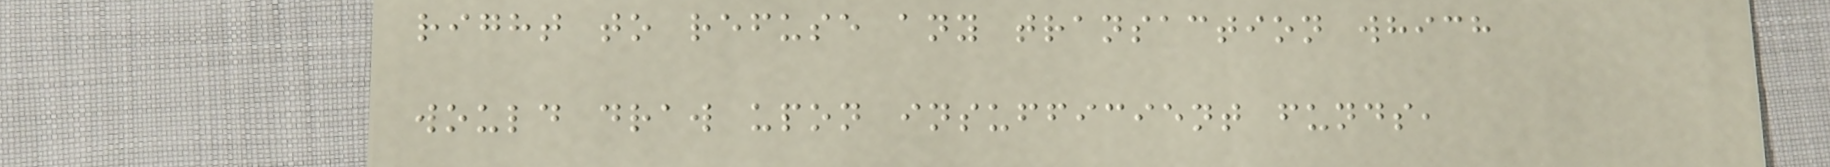right to refuse any transaction which
would draw upon insufficient funds,
